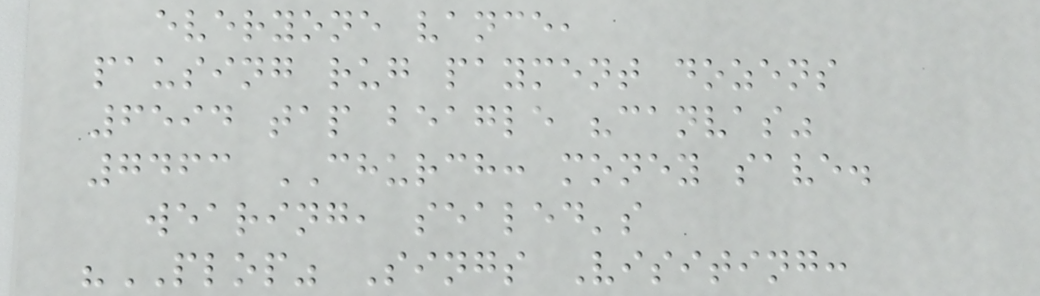everyone vance,
pausing rug payment dozens
6594 tap beagle "canvas"
7463 CHURCH: money save.
wearing, sealed's
"PLOP" Sings Visiting:
